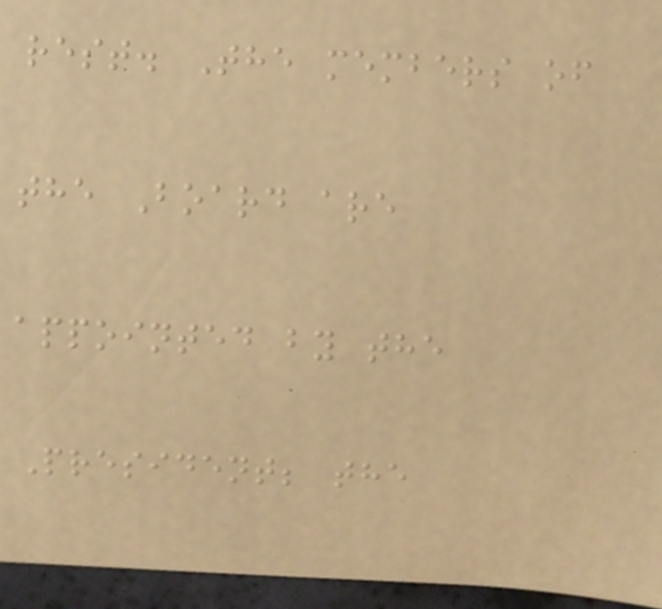rest. The members of
the Board are
appointed by the
President; the
